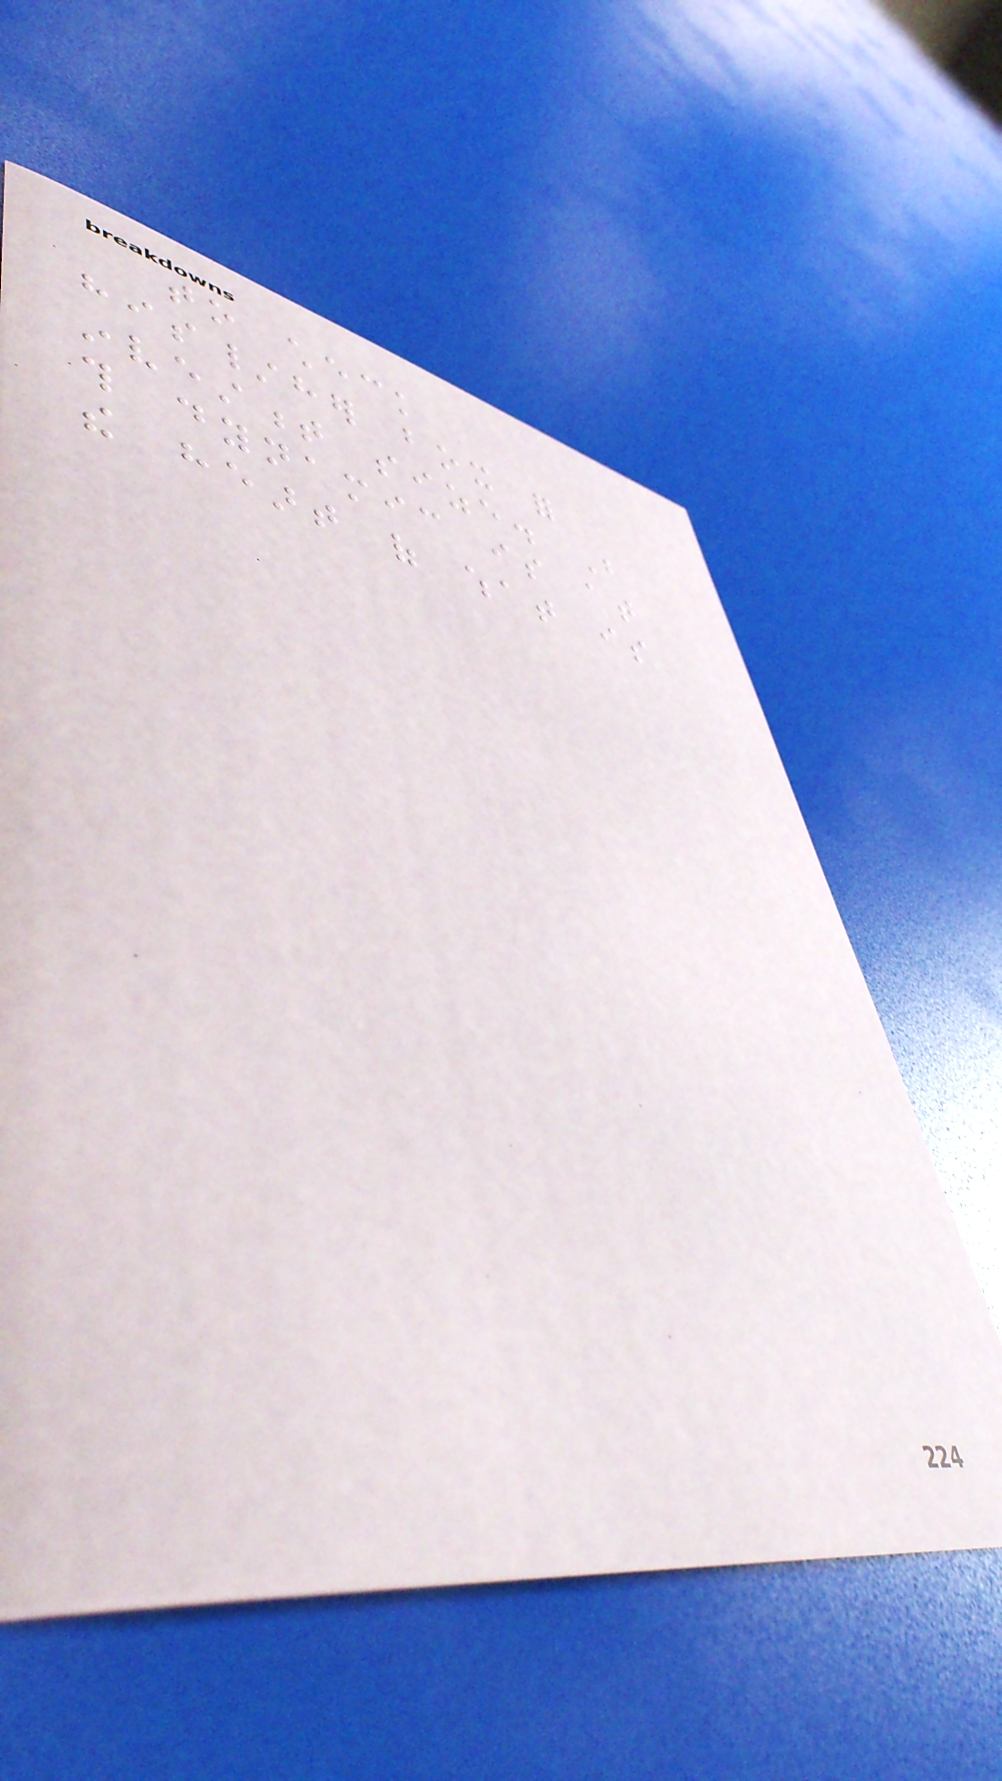to check
his/her box for
investment size. But
this dynamic is at
the heart of what is
